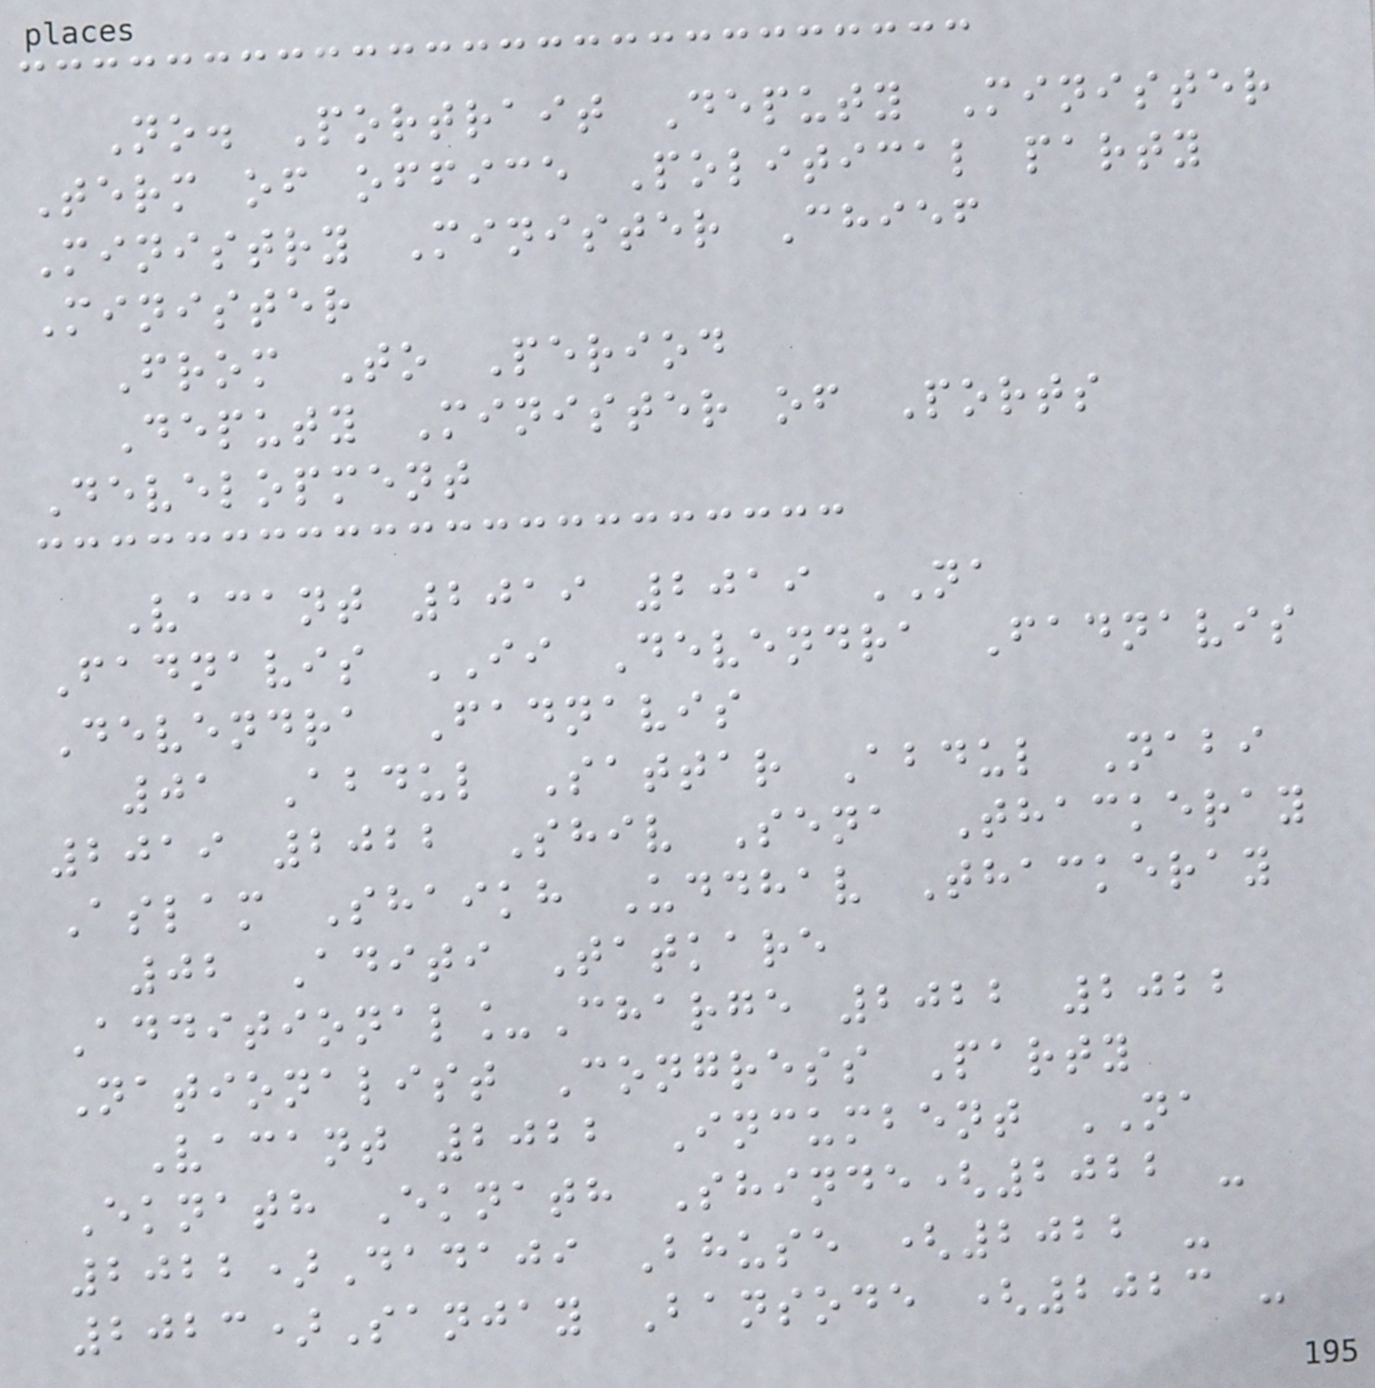No. Portrait Deputy Minister
Term of office Political party
Ministry Minister Chief
Minister
From To Period
Deputy Minister of Ports
Development
Vacant 2019 2019 NA
Fadnavis II Devendra Fadnavis
Devendra Fadnavis
01 Abdul Sattar Abdul Nabi
2019 2022 Shiv Sena Thackeray
Aslam Shaikh Uddhav Thackeray
02 Aditi Tatkare
Additional_Charge 2022 2022
Nationalist Congress Party
Vacant 2022 Incumbent NA
Eknath Eknath Shinde(2022 -
2022)Dadaji Bhuse (2022 -
2023)Sanjay Bansode (2023 -
